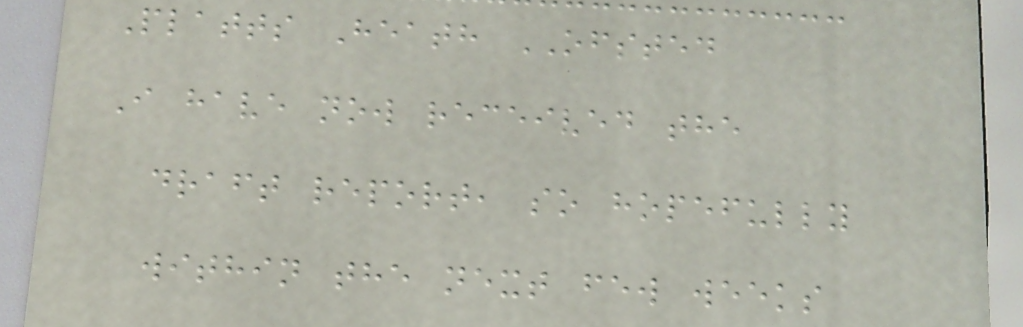Platts Heath OFSTED
I have now received the
draft report, so hopefully
within the next few weeks
